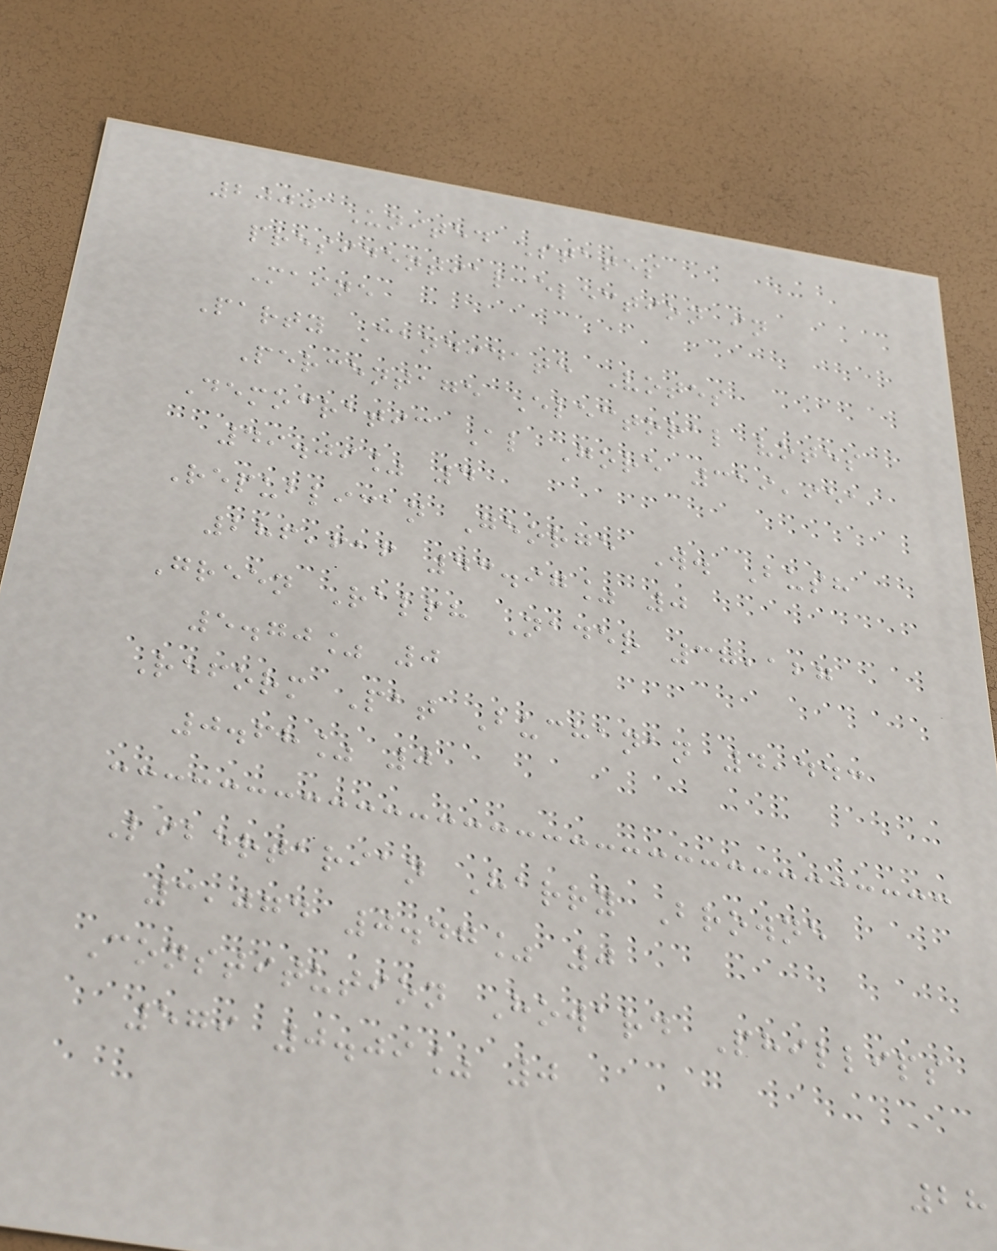2000 United States
presidential election in
Maine
Party Candidate Votes
Percentage Electoral votes
Democratic Al Gore 319,951
49.09% 4
Republican George W. Bush
286,616 43.97% 0
Green Ralph Nader 37,127
5.70% 0
Reform Pat Buchanan 4,443
0.68% 0
Libertarian Harry Browne
3,074 0.47% 0
Constitution Howard Phillips
579 0.09% 0
28
